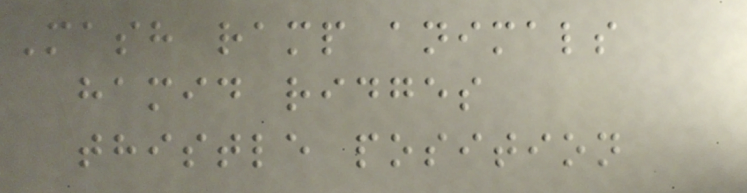Mash ramp animals
hamid ridges
thistle position
